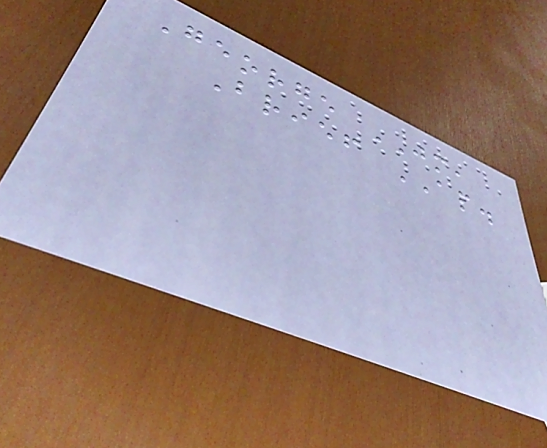George JM,
Brief AP.
